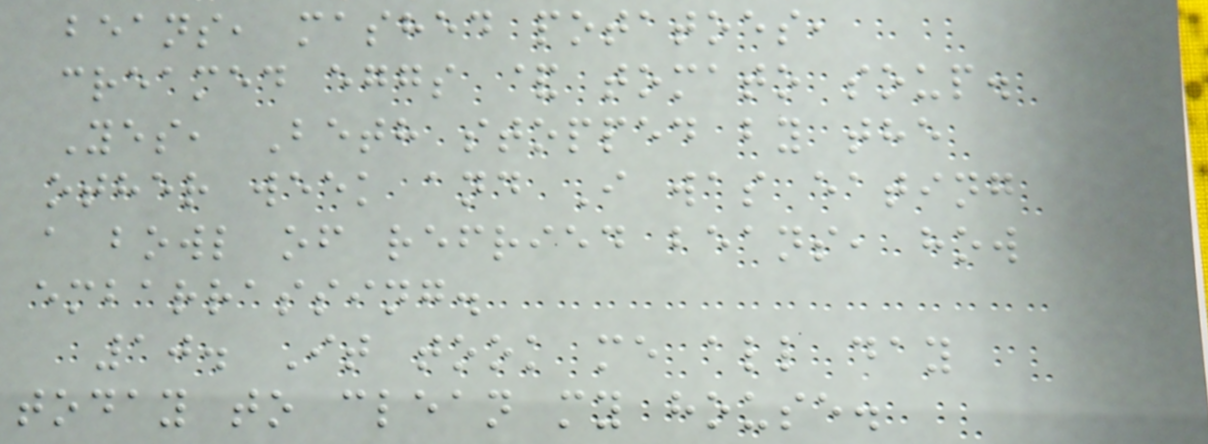beans, mashed potatoes,
creamed eggs & tomato soup.
Yes, Beth stopped by the
other week and I was eating
a bowl of refried beans, how
embarrassing.
10. It took me all day
today to clean my house.
